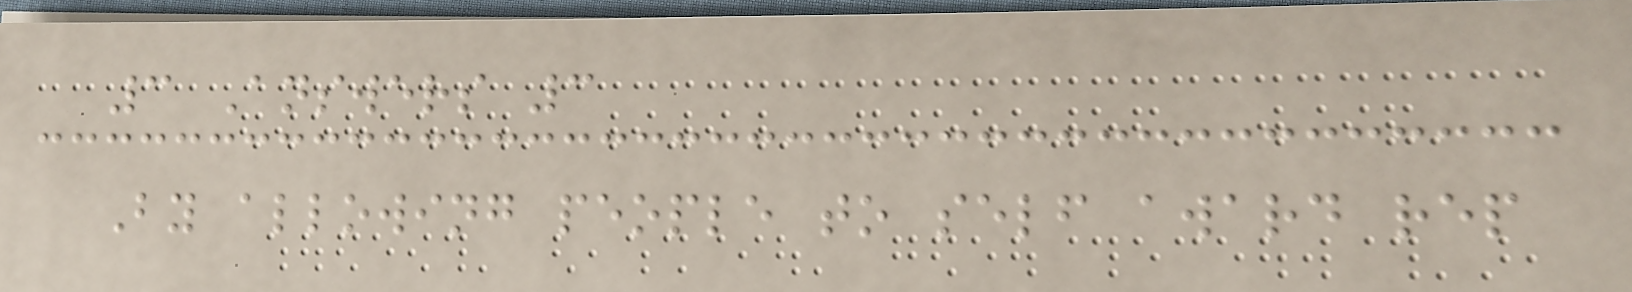3 Answers 3
By allowing people to self award rep
